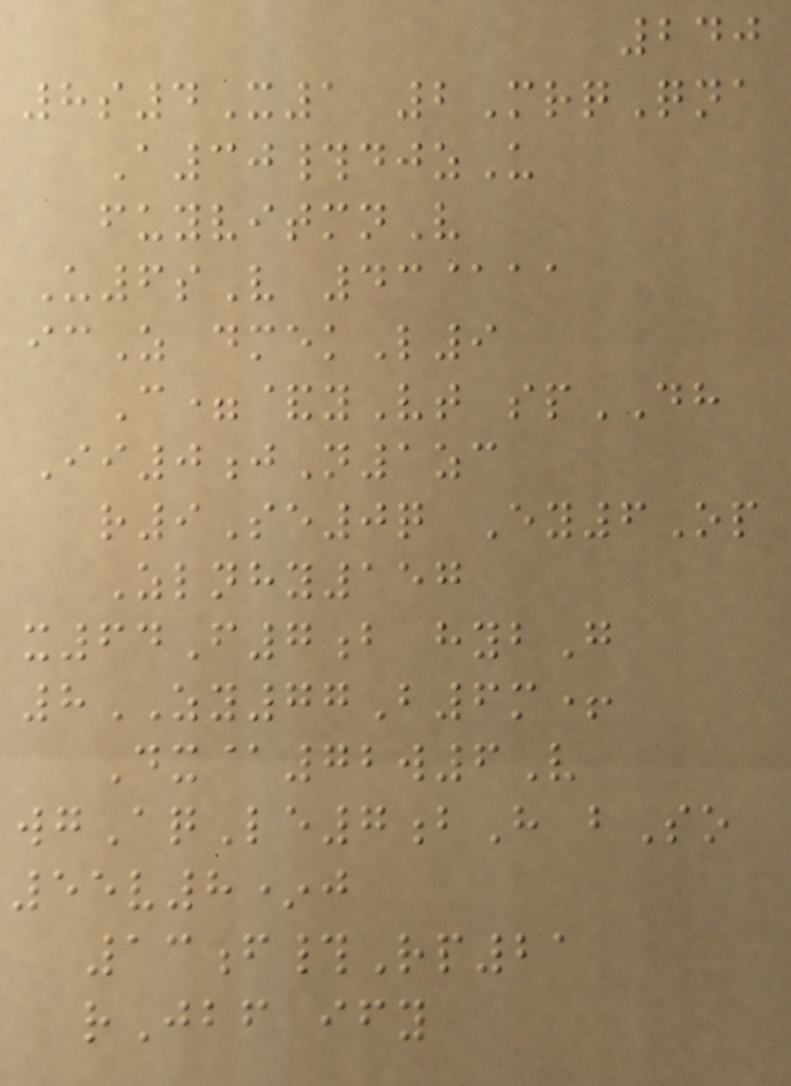240
8s4X1 2MrqQna
A30#djzU
fuyvitmnV
U6sV 43@aa
icZ dmekL9
C=&yVt spDH
Ii0jN1zc
r9Se0q Ey6Op
Zlnhy157
x64F7b hybG
8ZY77B6m+
Dx@72w6V
wgAqLe7bH bSo
55v8*j
13f#Rp21
rJbf ify
